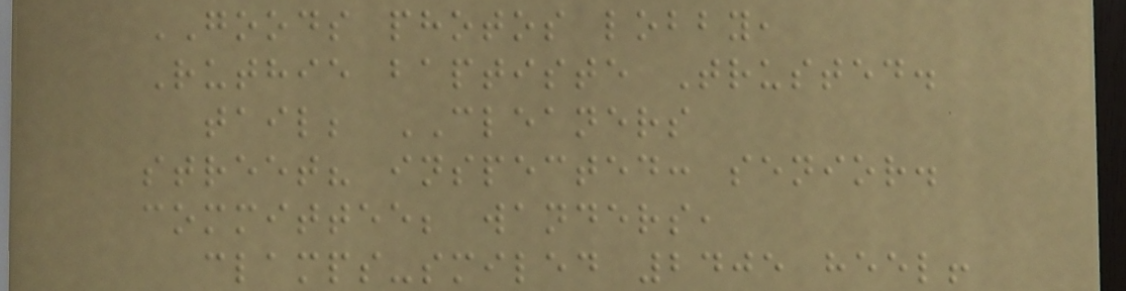GOODS photos lobby,
Ruthie baptiste Trusted.
tail; CLEANERS
street? inspected: senior.
committee; wanders,
clamps-smiled 2405 heel!
